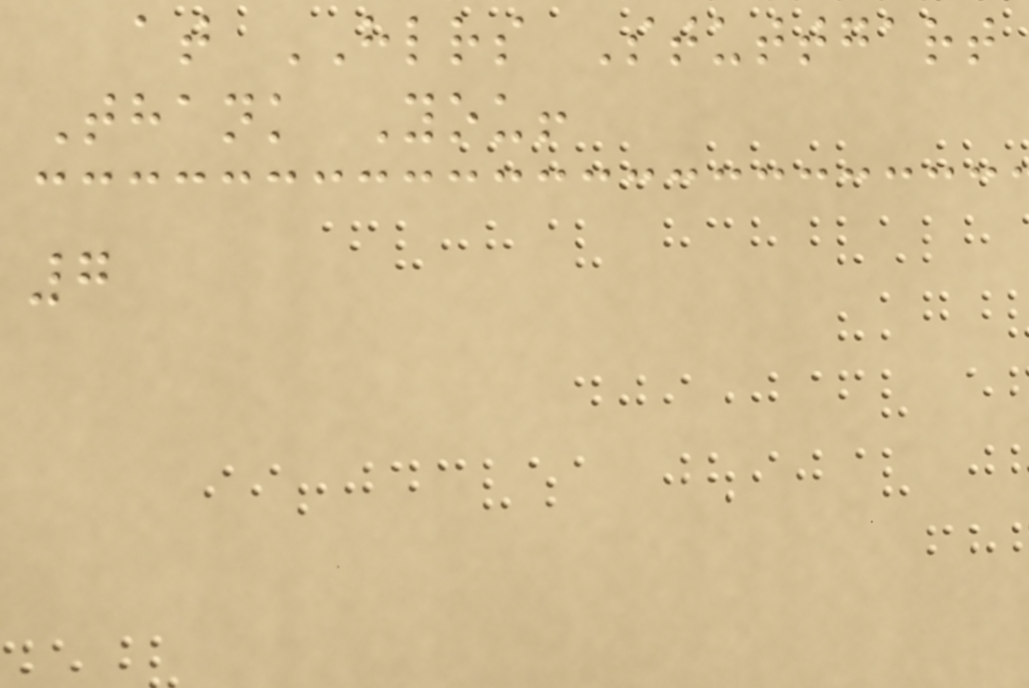at HLRS Stuttgart
Thank You!
7
